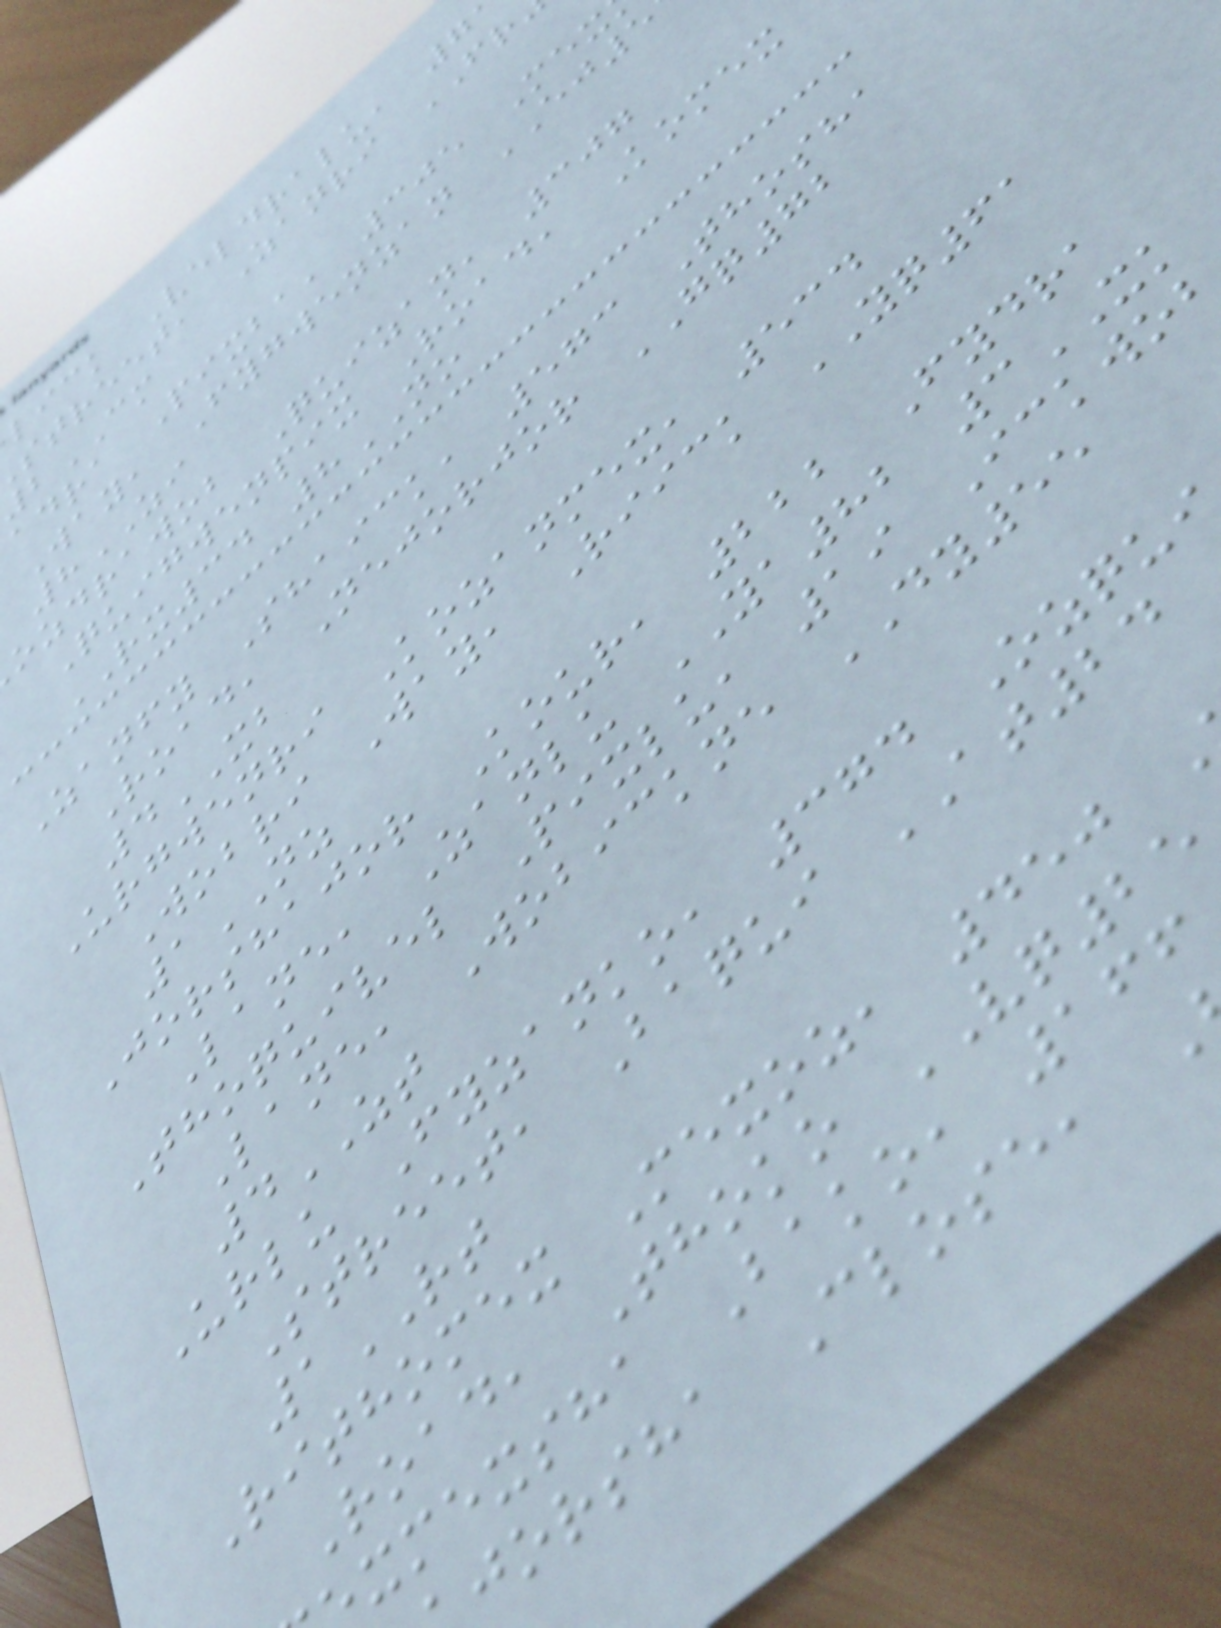lick Veldralu, 7
street, Zanri FR
CM
adra Pixba, 305 Mex
Way, Fygwenzan EJ5
8ZI
ozdrawob Quizan, 307
Quigwenpix Road, Komex
RX34 8NO
Zanfy Shaick, 573 Thosha
Road, Nejorjor GQ72
4XB
Urgwenri Kozanmex, 534
Wobri Way, Riick YQ61
1NZ
Jorshajor Kour, 222 Fydra
Lane, Zanlu YA82 3XK
Thoquivel Pixlu, 19 Ickwo
Lane, Wobickne DY55
4ZT
Urlu Fyzanko, 374 Ozqui
Street, Baqui AT24
1RT
Rithomex Mexoz, 450
Road, Thoko VQ25
xmexsha Bako, 166
jorsha Close,
